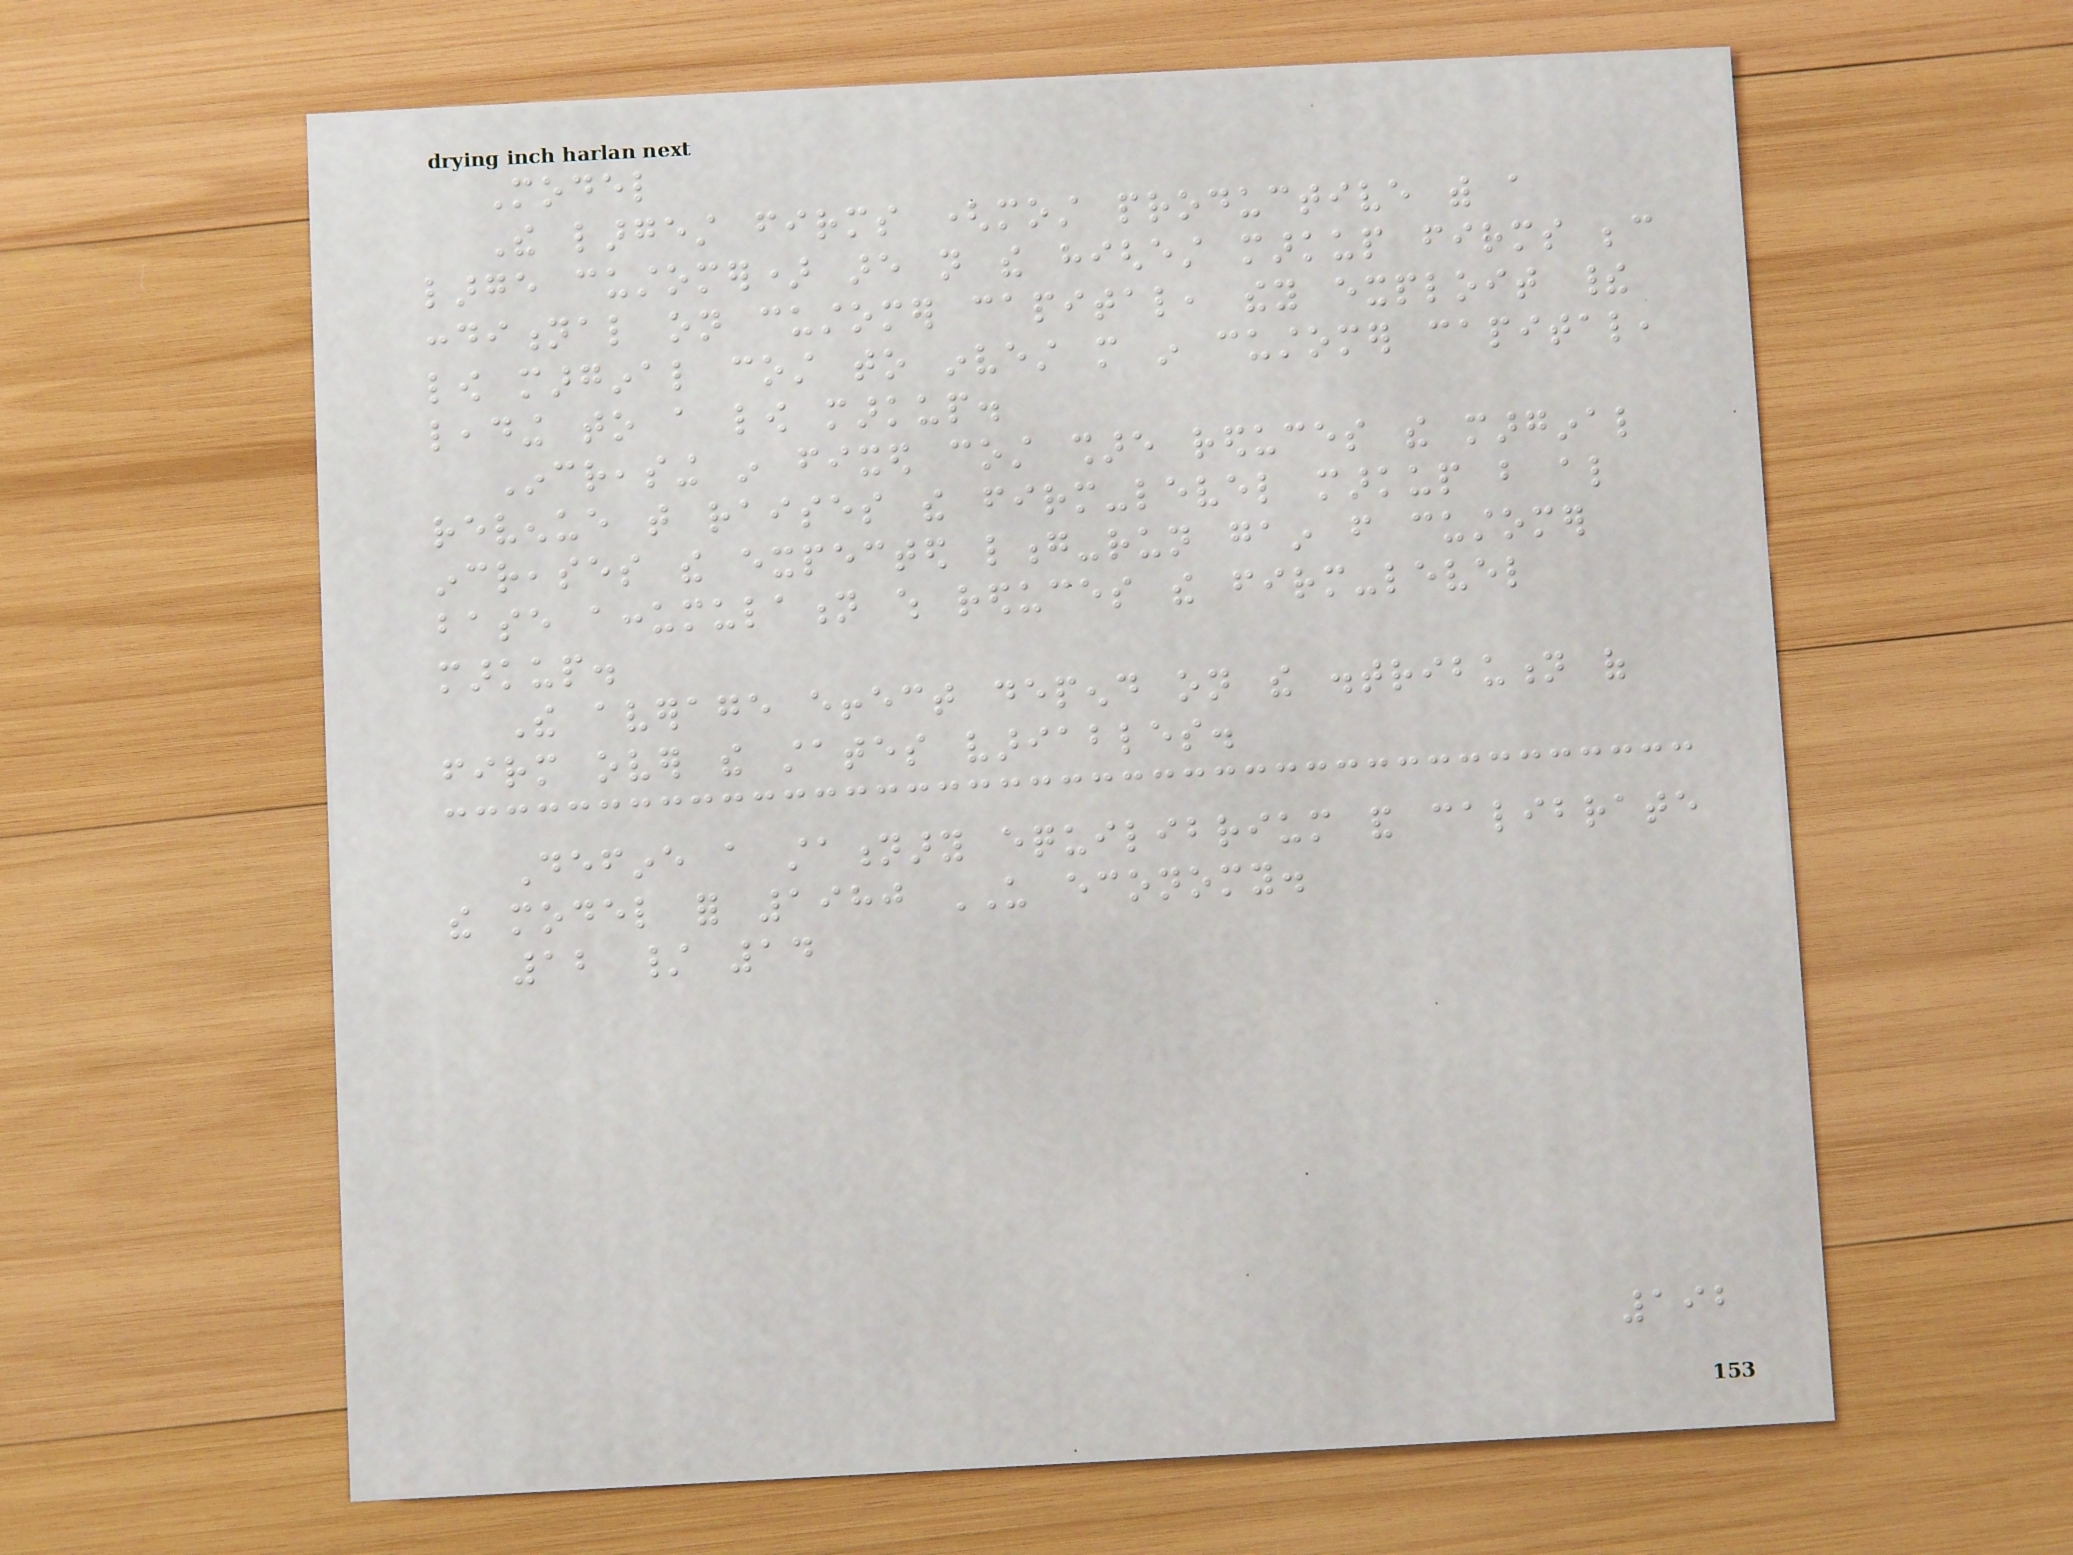Model
The largest firms (most productive with a
large customer) are not the highest markup firms because
conditional on customer capital, they exploit their
low marginal cost to invest more in customer capital,
leading to a low markup.
Increasing in fixed cost share reduces the marginal
revenue that raises the firm-level markup but also
increases the expected long-run gain from customer
base accumulation which reduces the firm-level
markup.
The average effect depend on the distribution of
firm over the states variables.
Define a stationary equilibrium and calibrate
the model for 1980 US economy.
12 / 14
192
